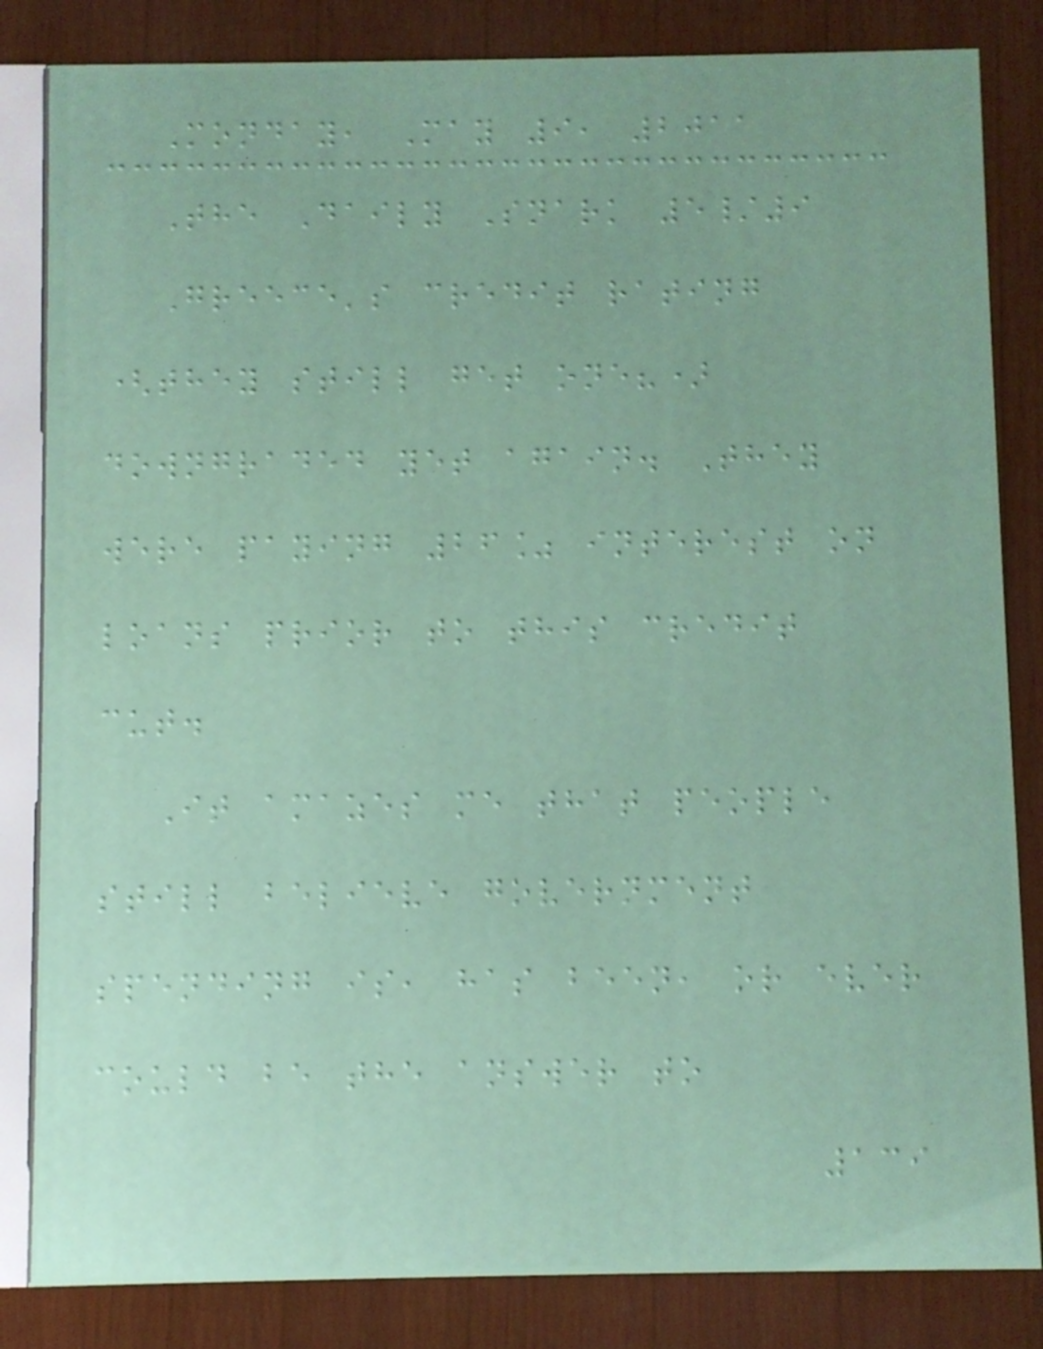Monday, May 9, 2011
The Daily Snark 5/9
Greece's credit rating
(they still get one?)
downgraded yet again. They
were paying 26% interest on
loans prior to this credit
cut.
It amazes me that people
still believe government
spending is, has been, or ever
could be the answer to
139
